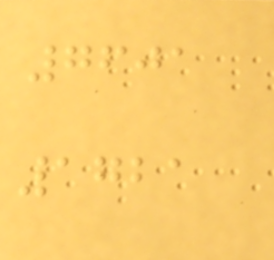7601
1721
